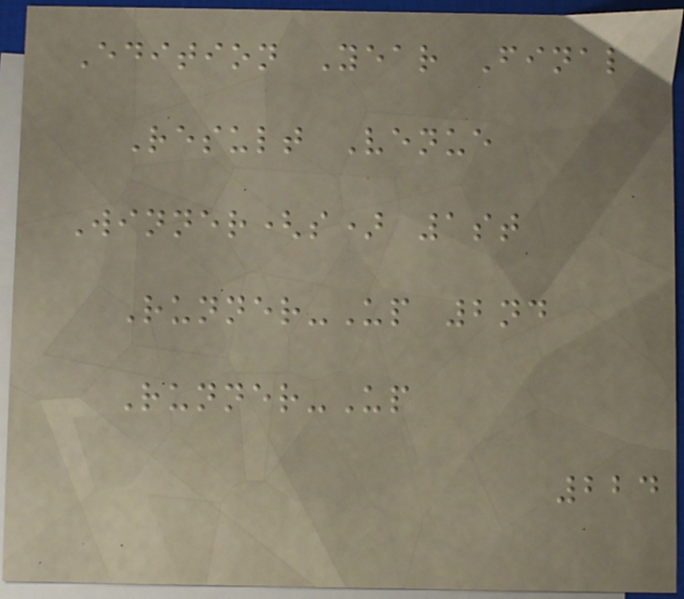Edition Year Final
Result Venue
Winner(s) 1st
Runner-Up 2nd
Runner-Up
224
